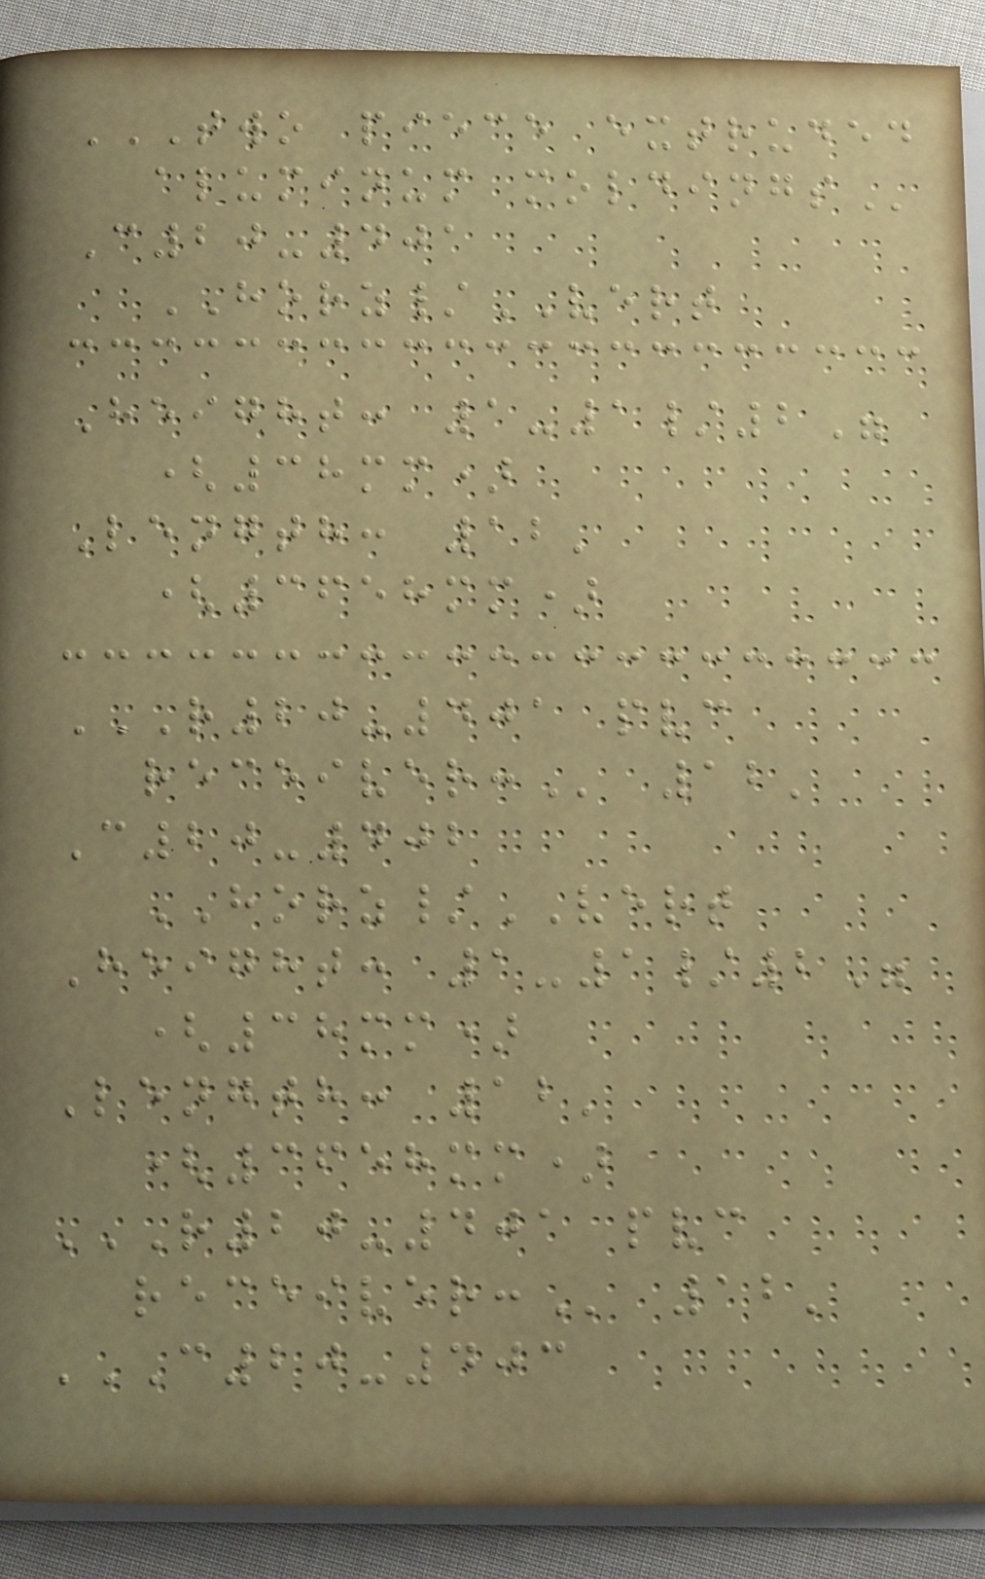TWO PIECE EXTRUDED
ALUMINUM MOLDINGS
C20-401
HORZ/VERT
Height: 1-1/2"
(38mm)
Length: 12'
(3658mm)
R20-401 PVC
RECEIVER: 12'
C20-402
HORZ/VERT
Height: 1-1/2"
(38mm)
Length: 12'
(3658mm)
R20-401 PVC
RECEIVER: 12'
C20-403
